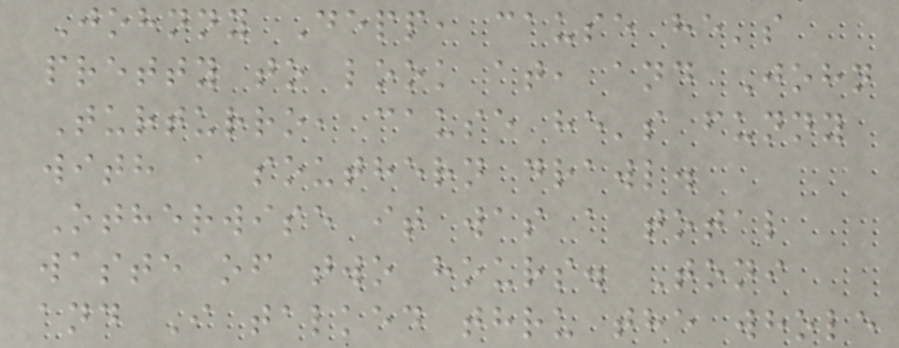Johnny Depp, cause he's
pretty to look at, and John
Turturro, cause he's funny
with a southern drawl.
Otherwise it was a total
waste of two hours. Toni
and I talked thru the whole
